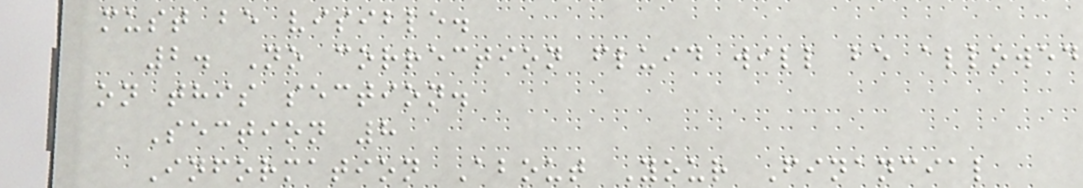must be visible.
2. No correction fluid will be allowed
on this section.
Section 8
Information About Your Financial
